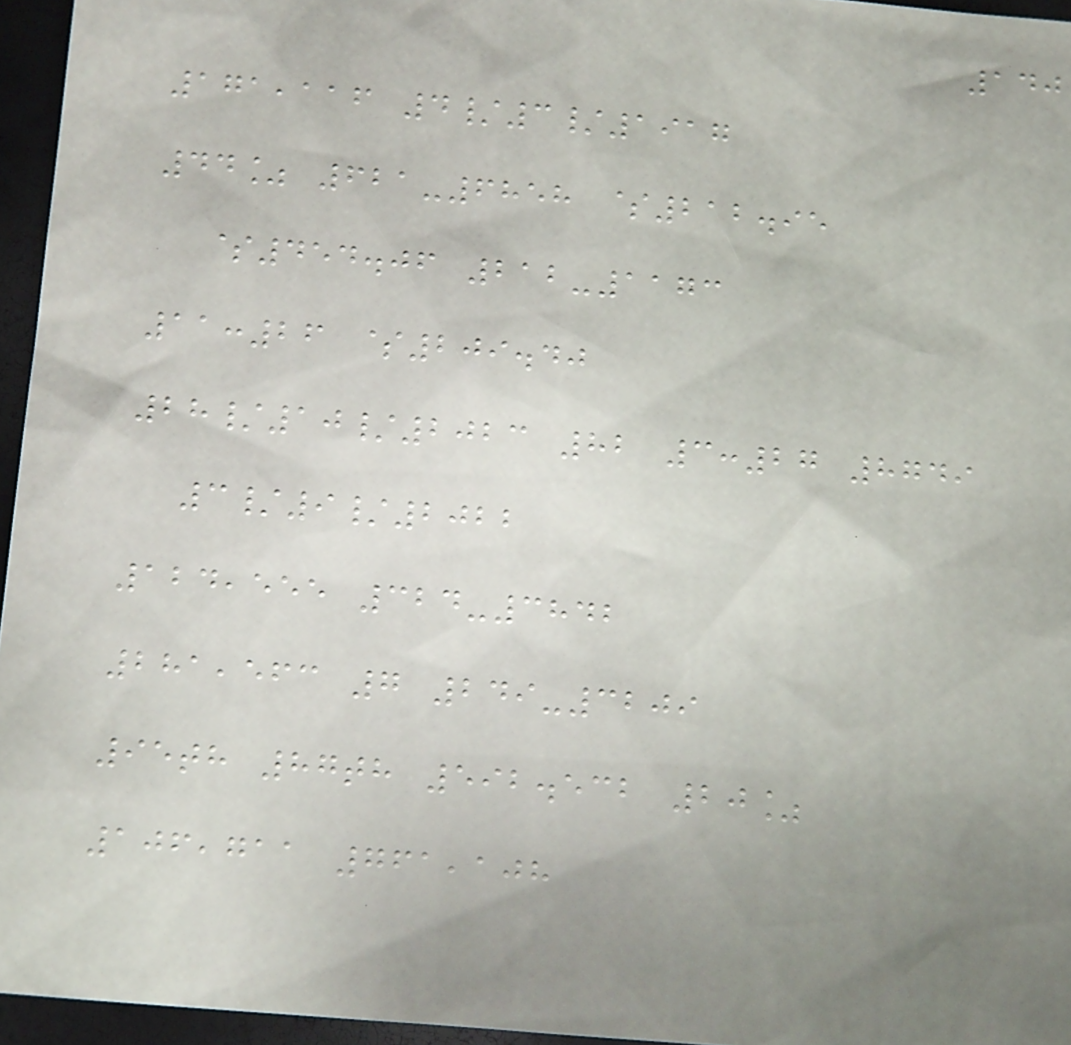140
171,116 4/3/1917
44% 621-6858 $212.95
$454.06 212-1173
11:26 $209.40
28/10/2023 82 3:27 8749
3/9/2022
124,555 324-3842
281,563 7 249-3209
95th 87th 592.532 20%
106,711 761,108
